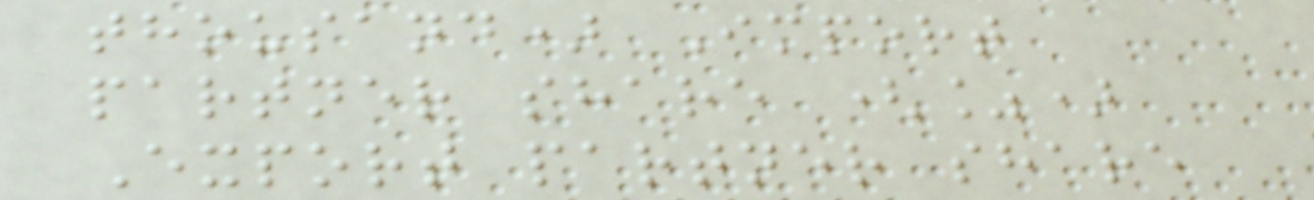thousand) Import
partner share (%)
Export partner share
